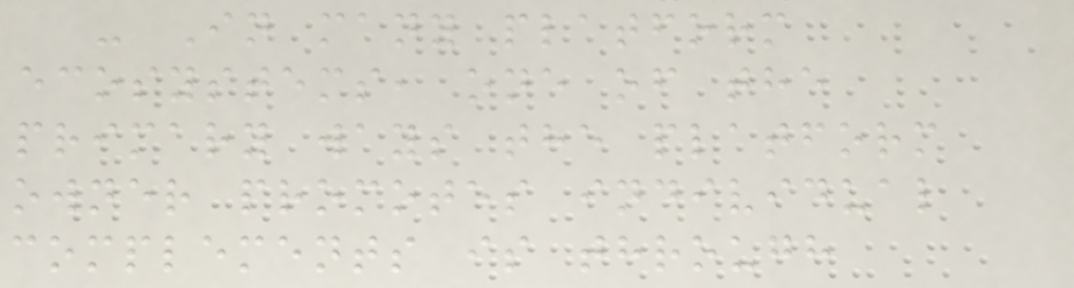- In many platform
ecosystems, one of the
primary ways the platform
owner promotes individual
complements is through
